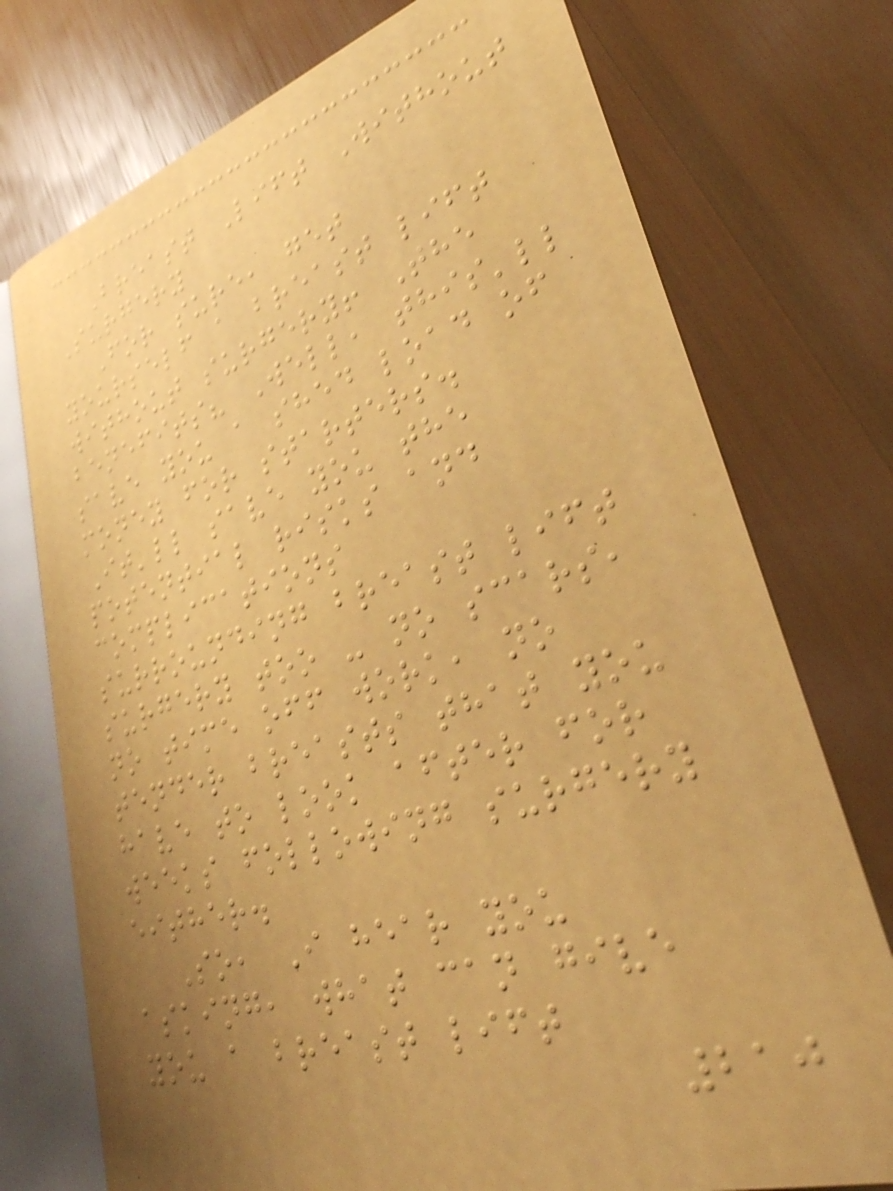Breast Lift Without
Surgery
For sure, get
yourself a breast lift
without surgery! The
benefits? Well, this'll
save you a shed load of
money for starters.
It'll save you the
potential risks and
complications
surrounding breast lift
surgery too - no scars,
no time off work, no
tender breasts that you
have to look after for
weeks following surgery
either.
So, I hear you
asking, what can give
you a breast lift
210
